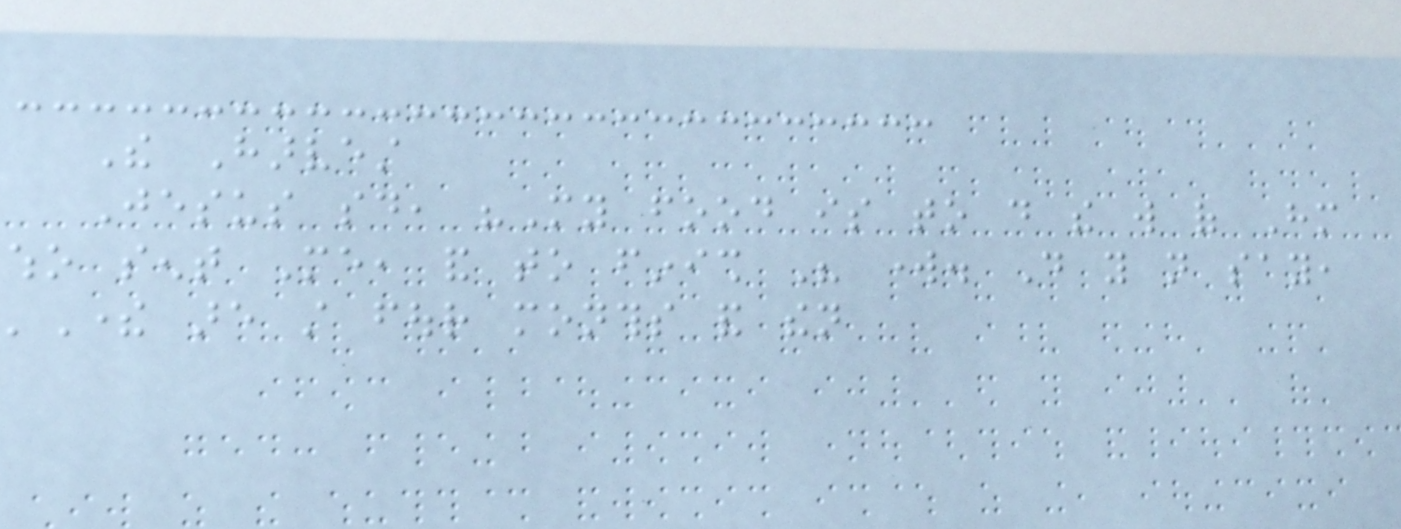The Harvest
Jesus said, "My food is to do the will of Him
who sent Me, and to finish His work. Do you not say,
'There are still four months and then
